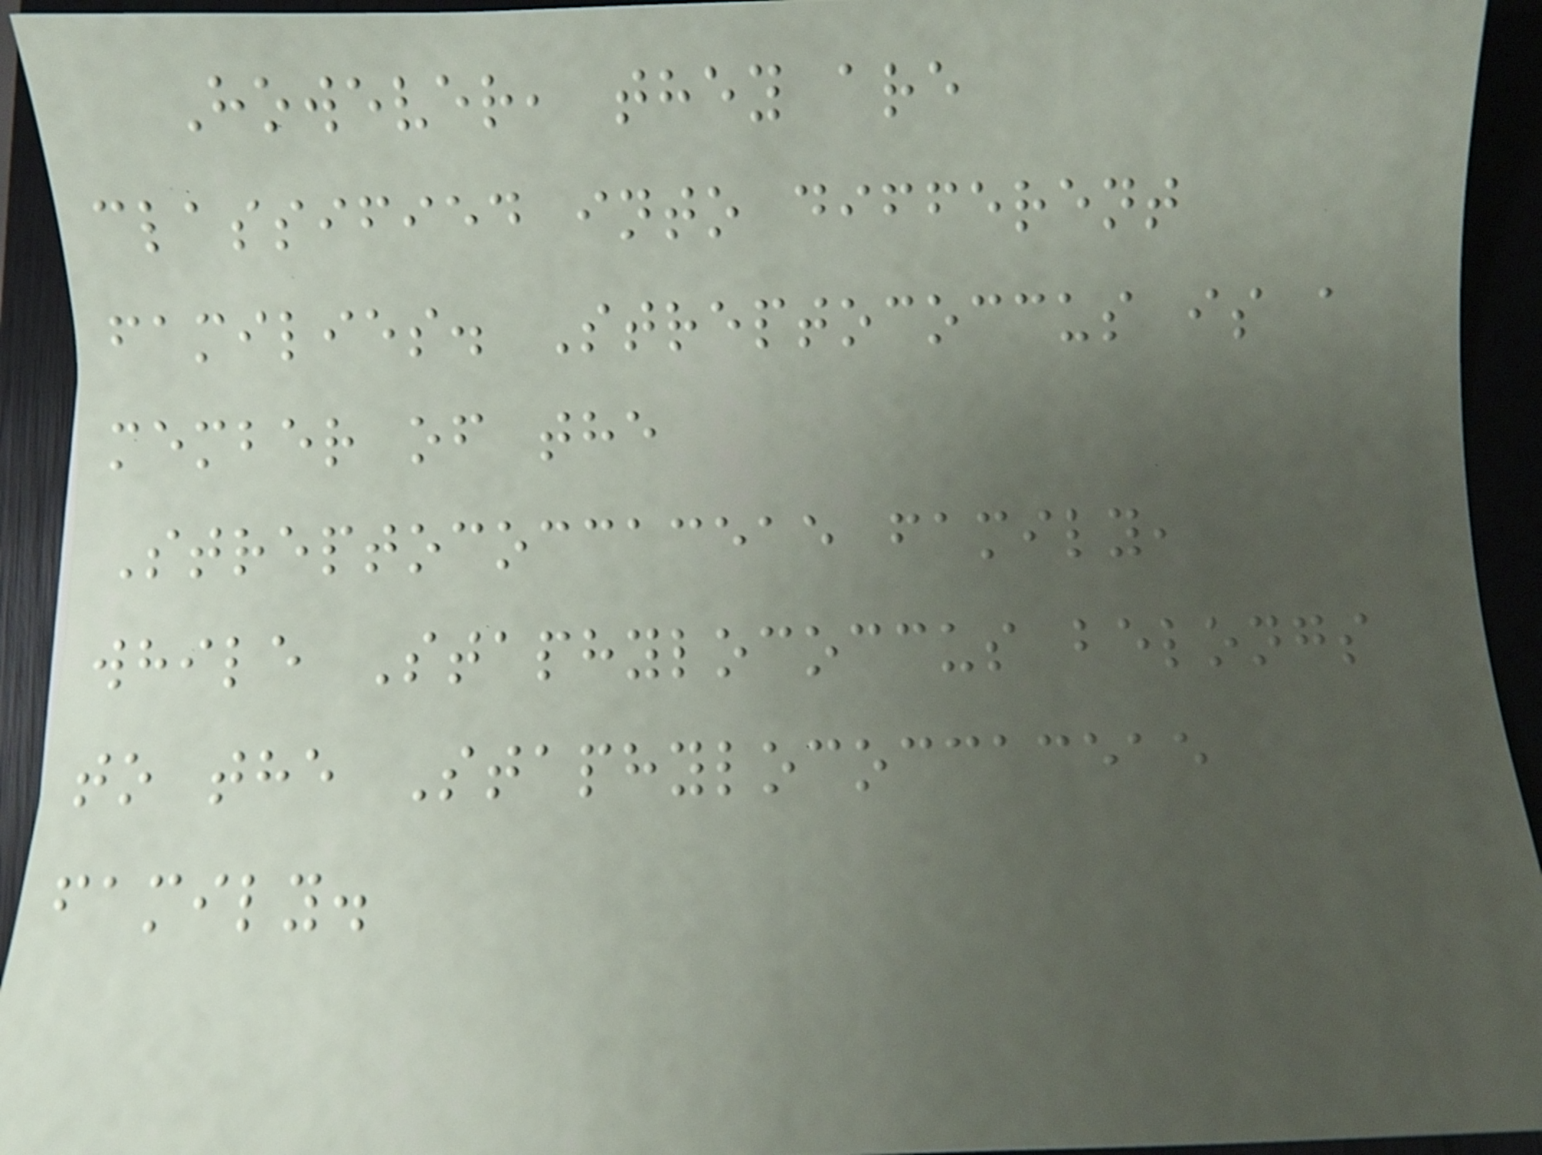However, they are
classified into different
families. Streptococcus is a
member of the
Streptococcaceae family,
while Staphylococcus belongs
to the Staphylococcaceae
family.
